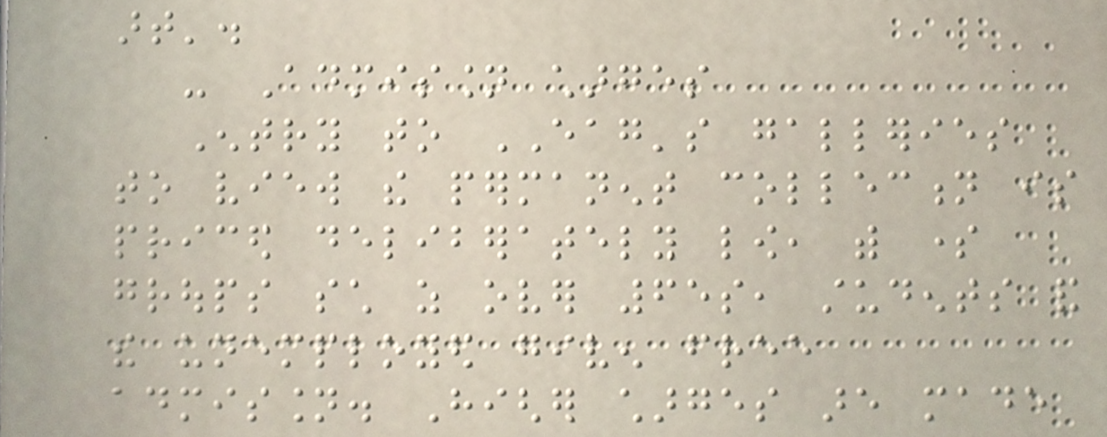art'.
- Admission charges
Entry to EAG's galleries
to view the permanent collection is
priced deliberately low, with some
groups such as over 65s, students and
the unemployed given free
admission. Higher charges are made
